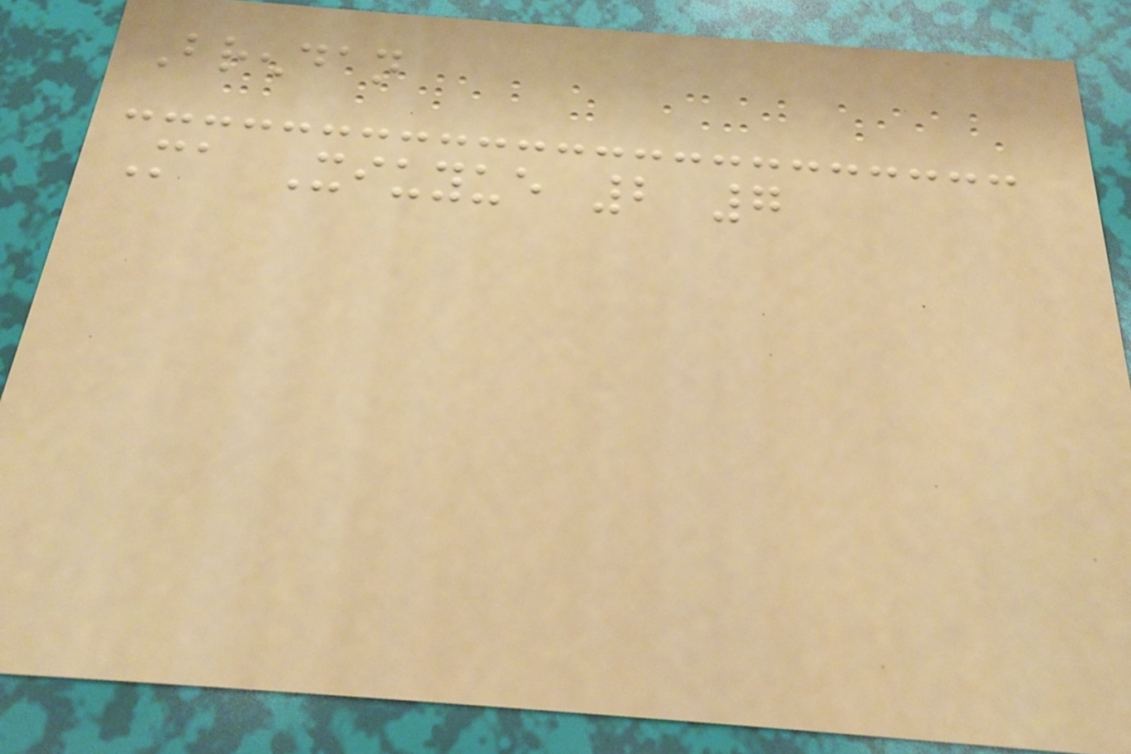Brendan
Ma Xiuyue 2 7
